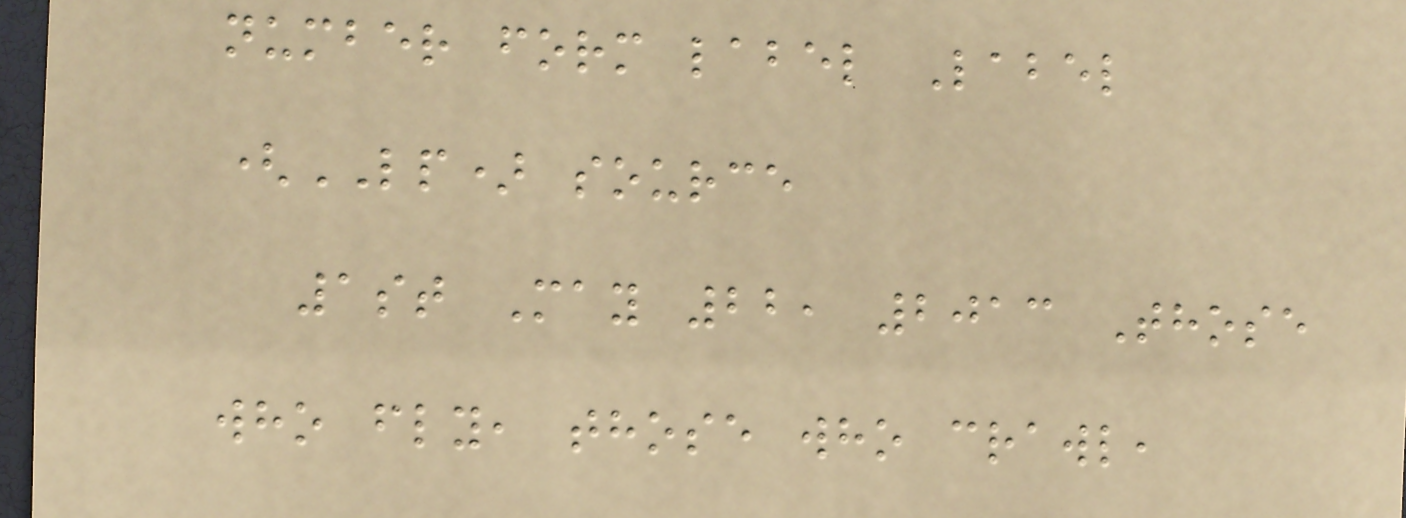number form label Label
(LP) source
1st May 22, 2013 Those
who fly, those who crawl,
